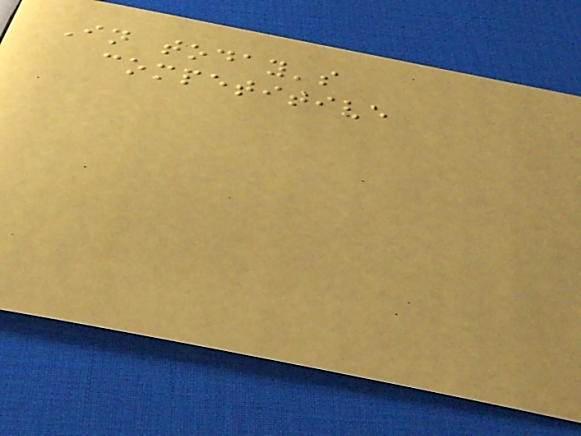In today's
competitive
